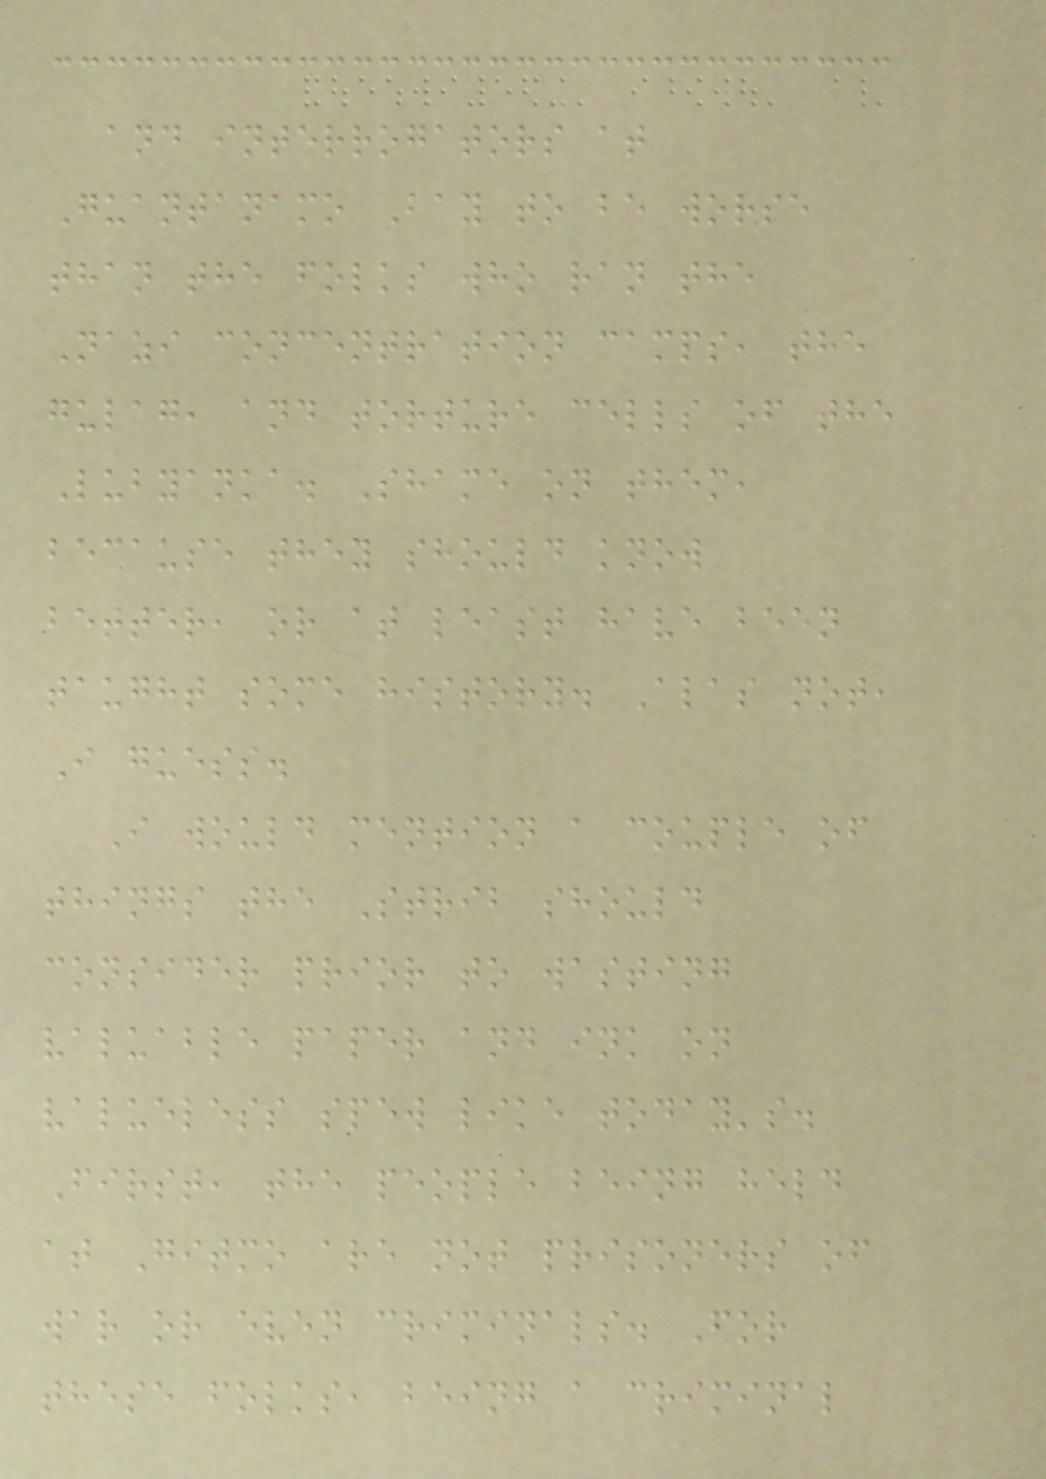and interrogators at
Guantanamo Bay to be worse
than the folks who ran the
Nazi concentration camps, the
gulag, and torture cells of the
Lubyanka. Shame on them,
because they should know
better, or at least have been
taught some history. Alas not,
I guess.
I would mention a couple of
things the Strib should
consider prior to wasting
valuable paper and ink on
valueless spew like today's.
First, the people being held
at Gitmo are not prisoners of
war or even criminals. For
these folks, being a criminal
